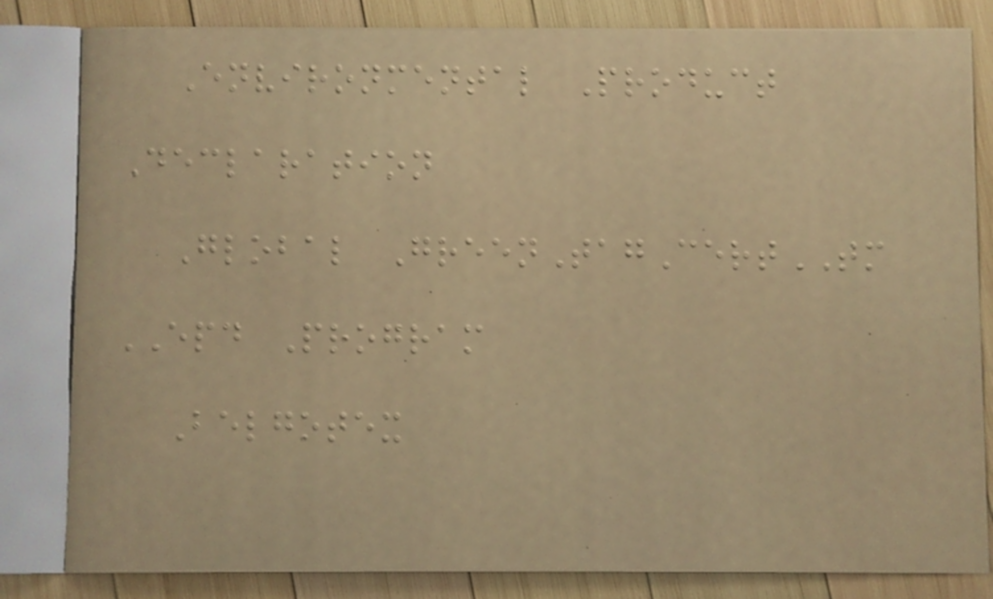Environmental Product
Declaration
Global GreenTagCertTM
EPD Program
Belgotex
